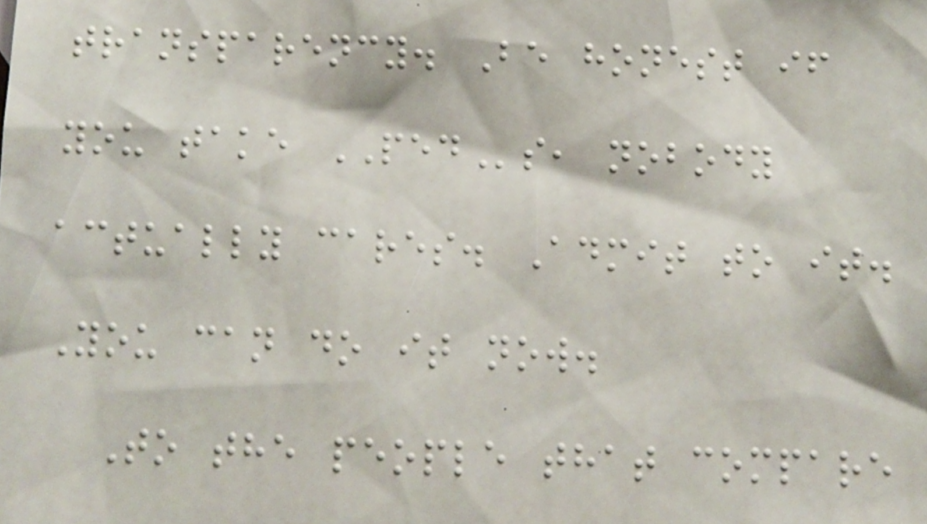transparency. Be honest if
you take PEDs, nobody
actually cares. Admit to it.
You can do it now.
To the people that compare
